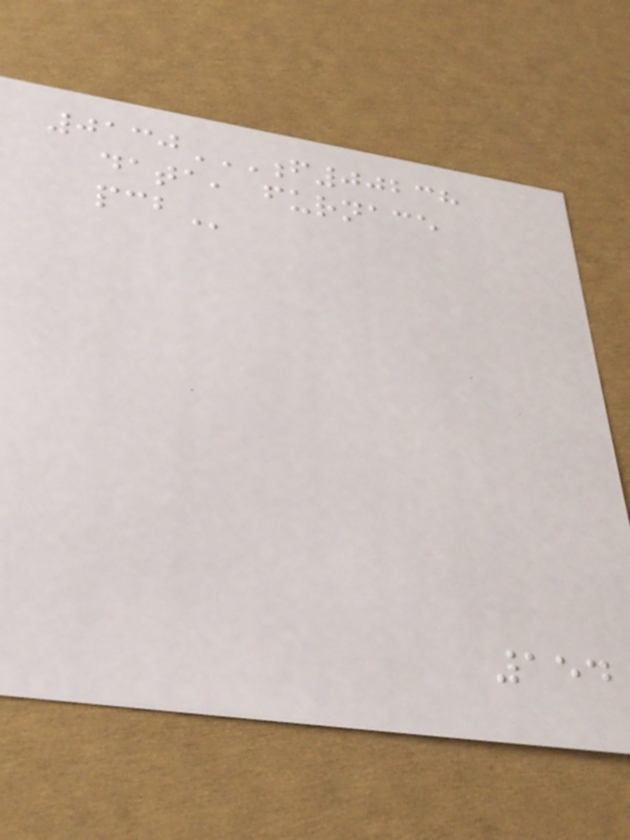0130F00238
DATA, FURNACE
PCB
154
